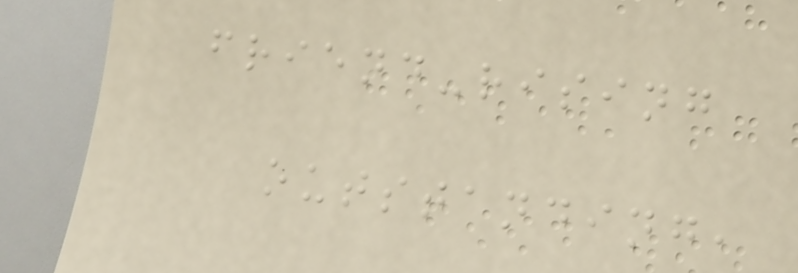friend-rising
outstanding,
